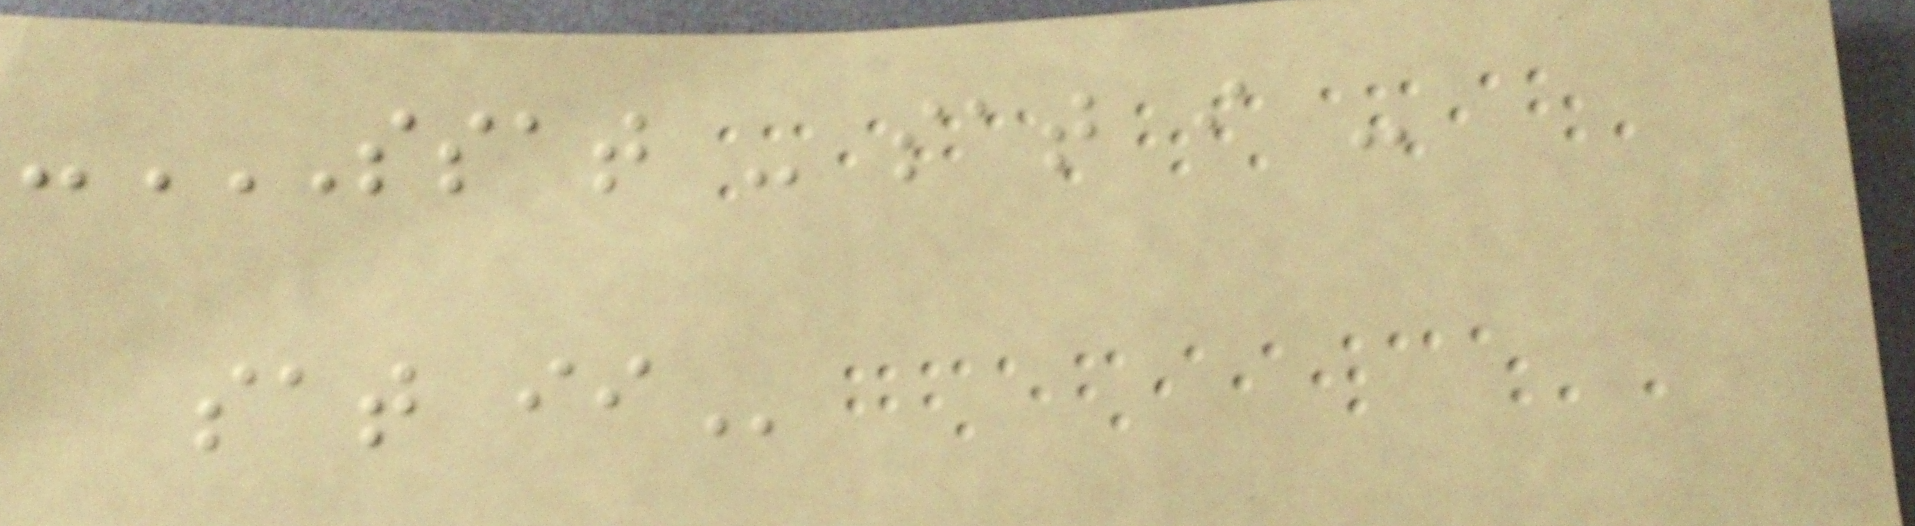-SSAT - SAT I -
SAT II
